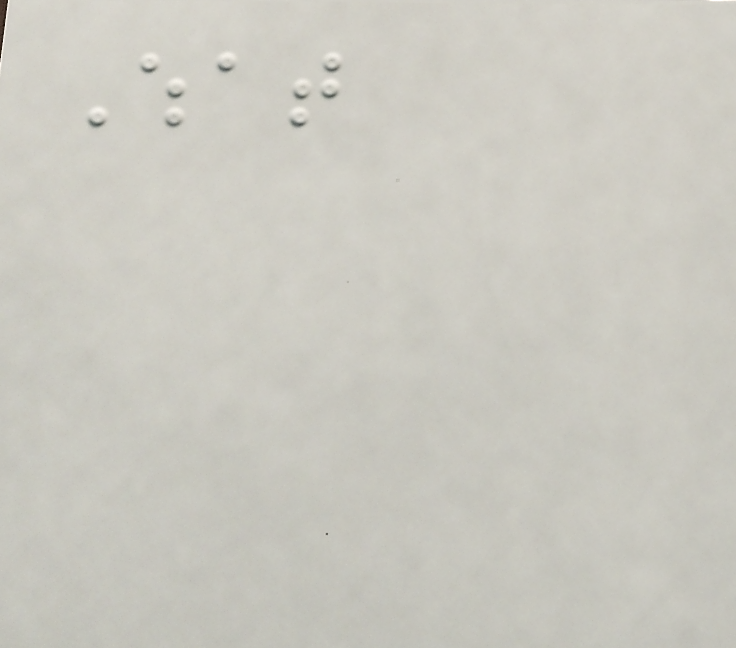What
